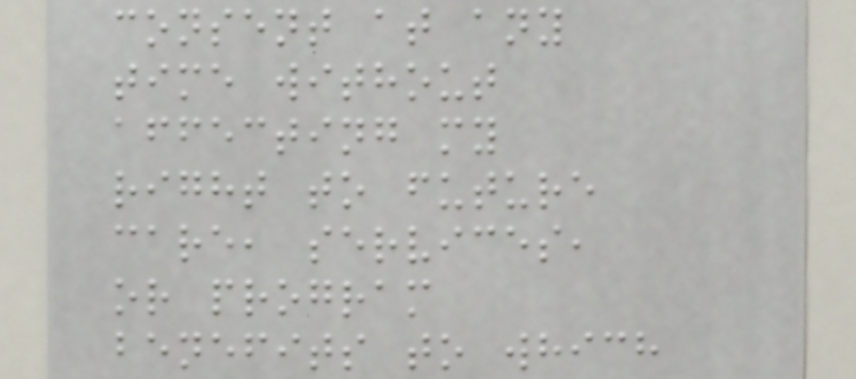consent at any
time without
affecting my
right to future
care, services,
or program
benefits to which
